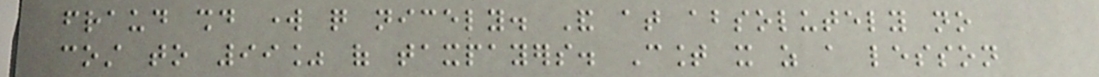fraud should work quite nicely. And at absolutely no
cost to 99% of taxpayers. Count it as a lesson
